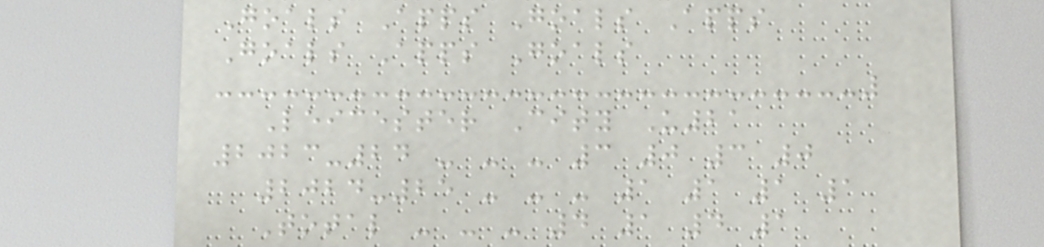Goals Apps Goals Apps
Goals Apps Goals
Leicester City U21
2023-24 - - - 3 0 3 0
2024-25 - - - 1 1 1 1
Total - - - 4 1 4 1
